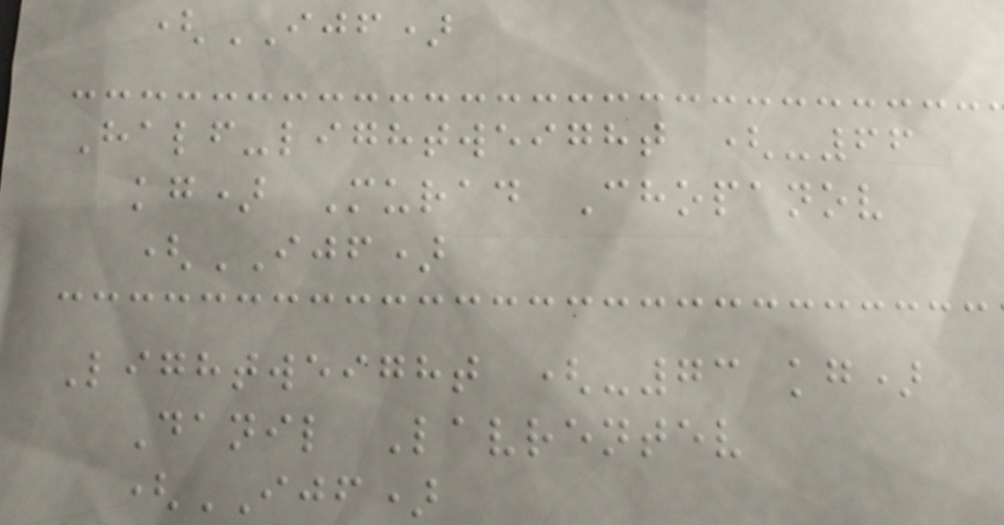(IJF)
Half-lightweight (-66
kg) Murad Chopanov
(IJF)
Lightweight (-73 kg)
Danil Lavrentev
(IJF)
